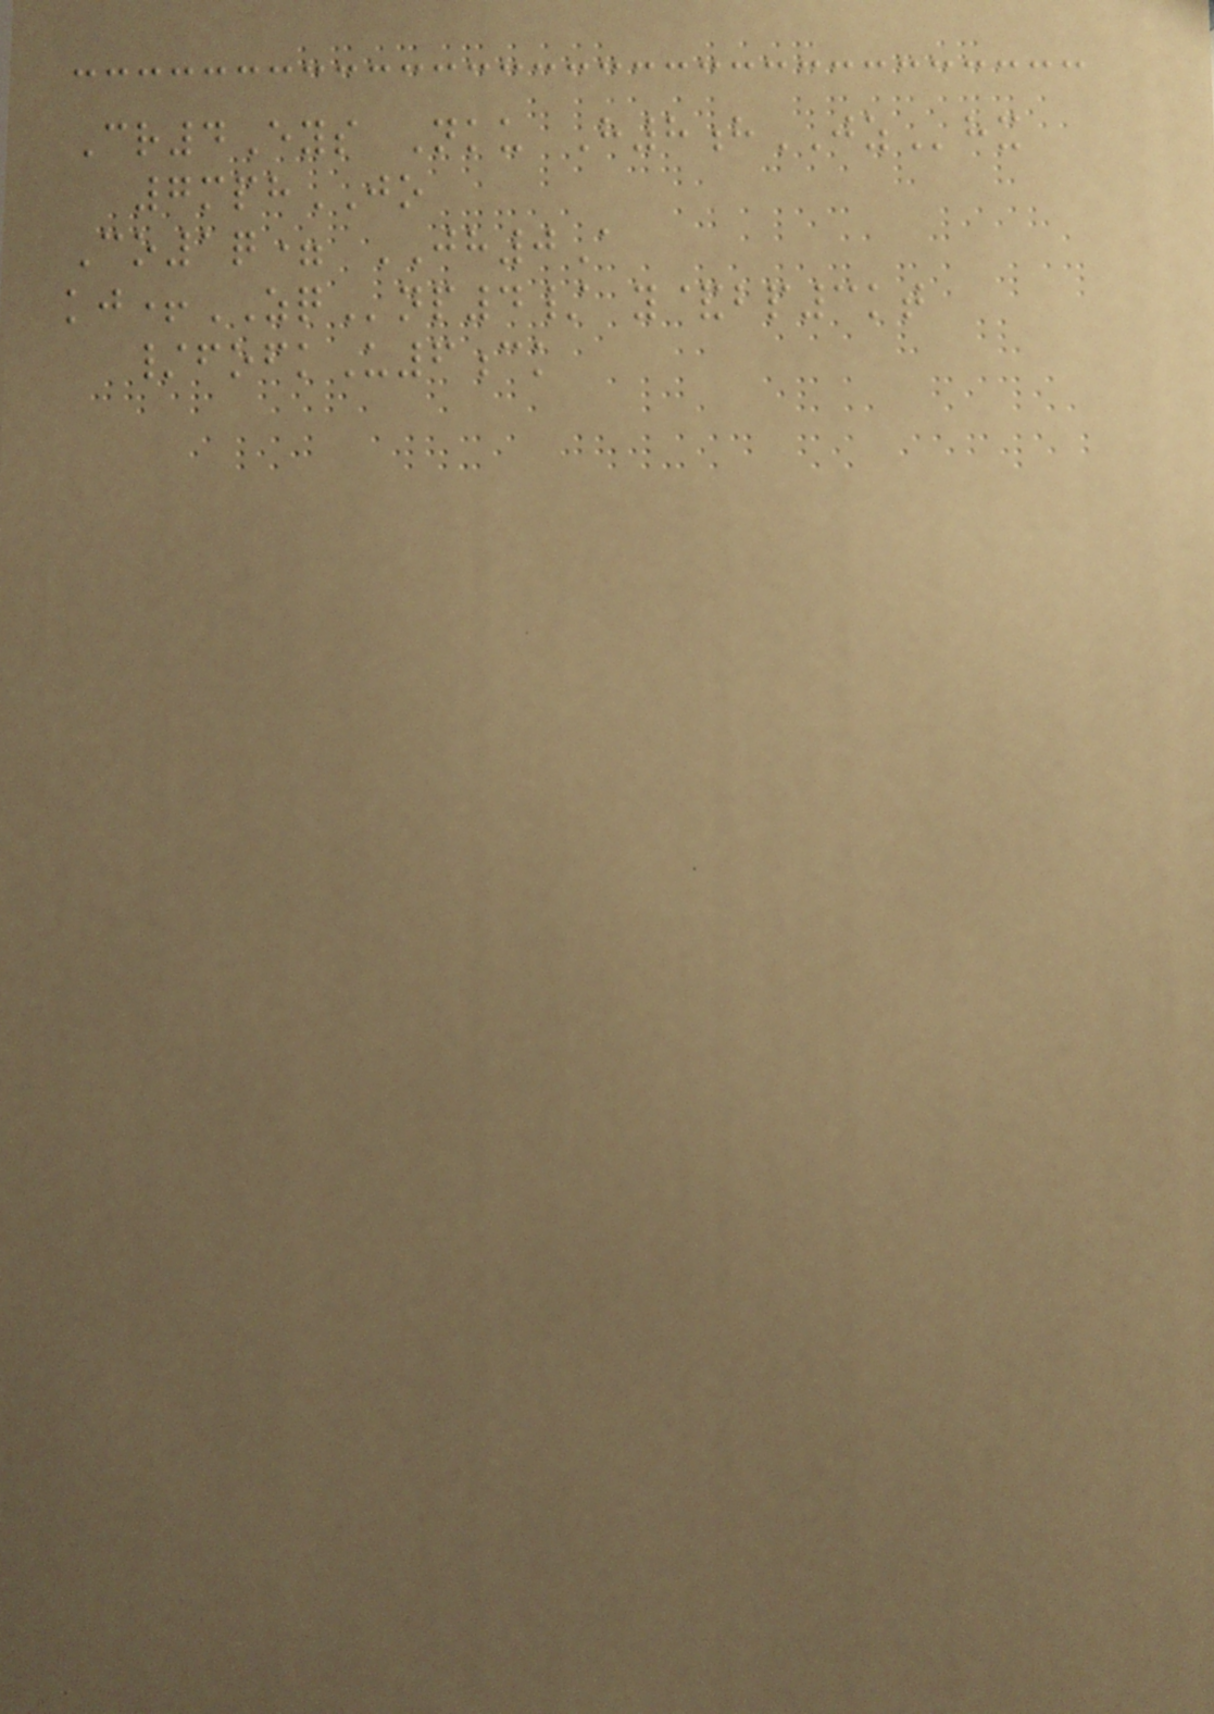Cr4Eys Nku H8hJZhx
7mphJO
Co1q= JH0A
kj+ZQnp4/ y&bp3kt
/fofkU6ck
